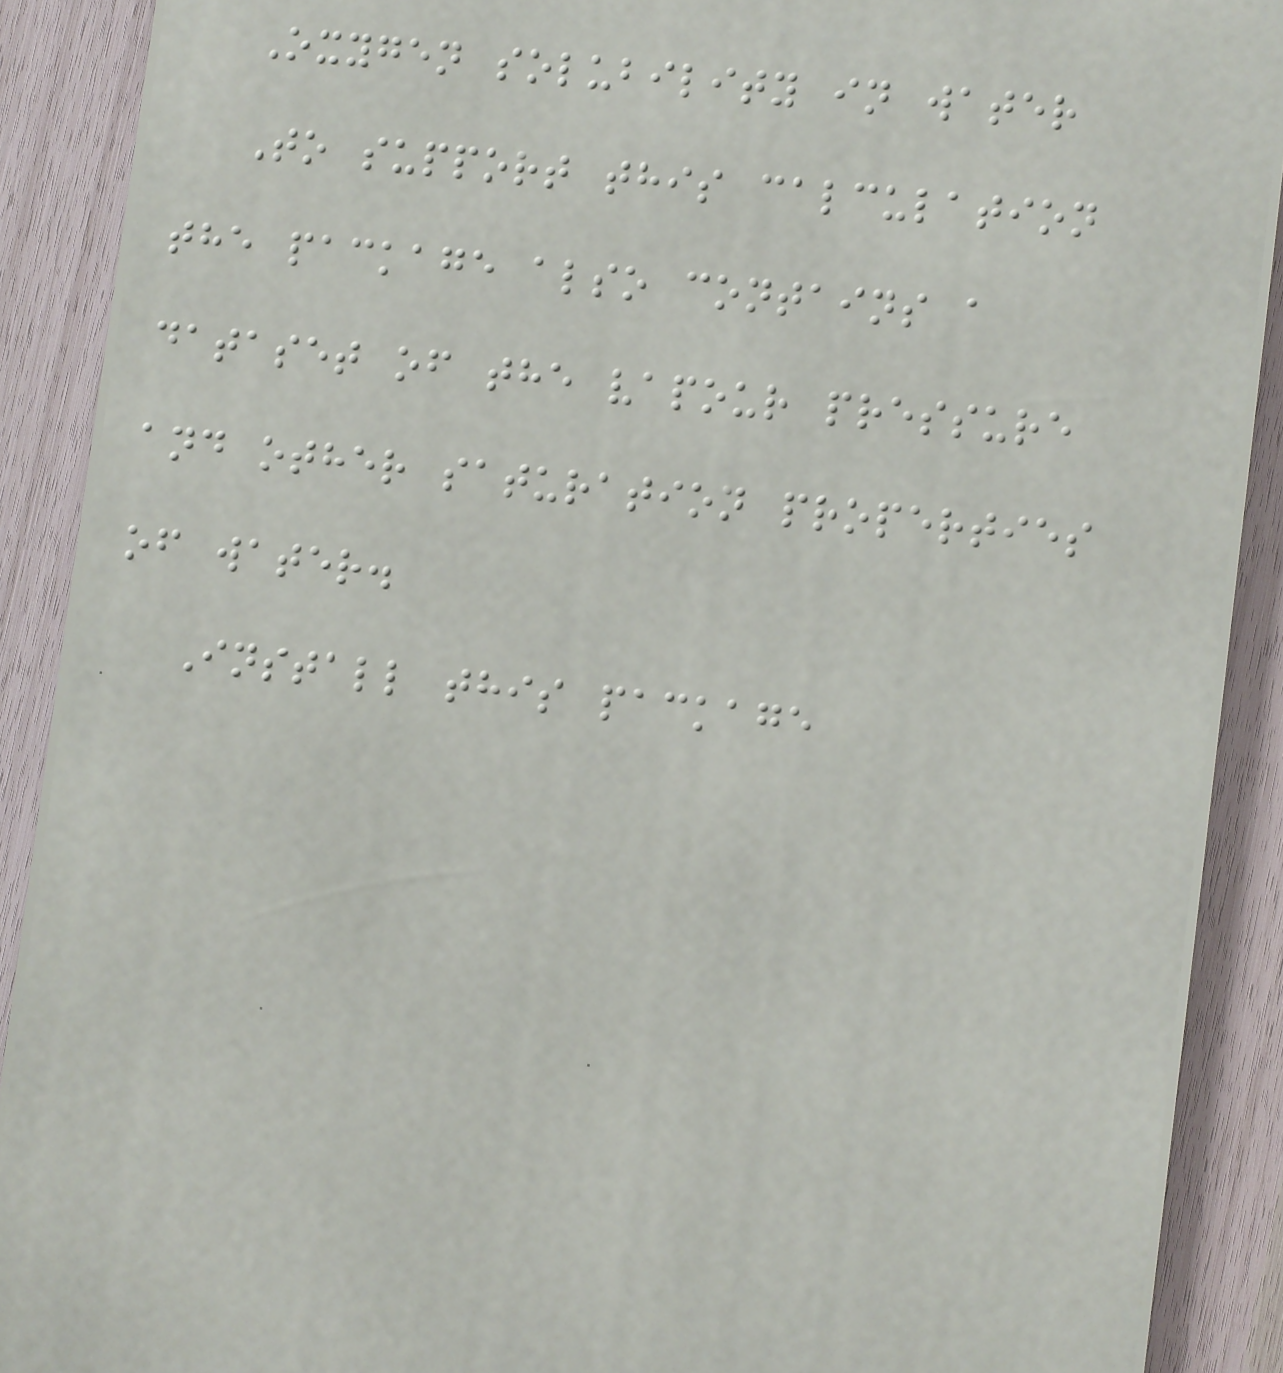Oxygen solubility in water
To support this calculation
the package also contains a
dataset of the vapour pressure
and other saturation properties
of water.
Install this package
